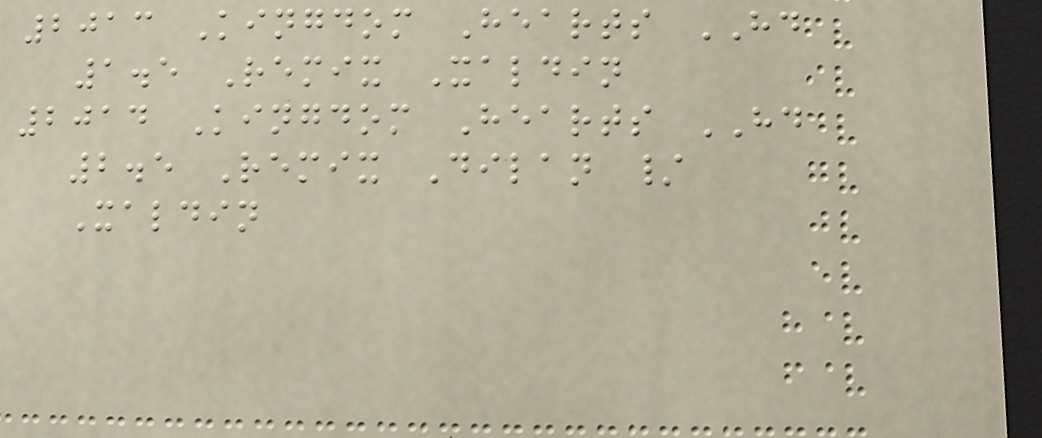2013 Kingdom Hearts HD
1.5 Remix Xaldin
2014 Kingdom Hearts HD
2.5 Remix Dilan /
Xaldin
